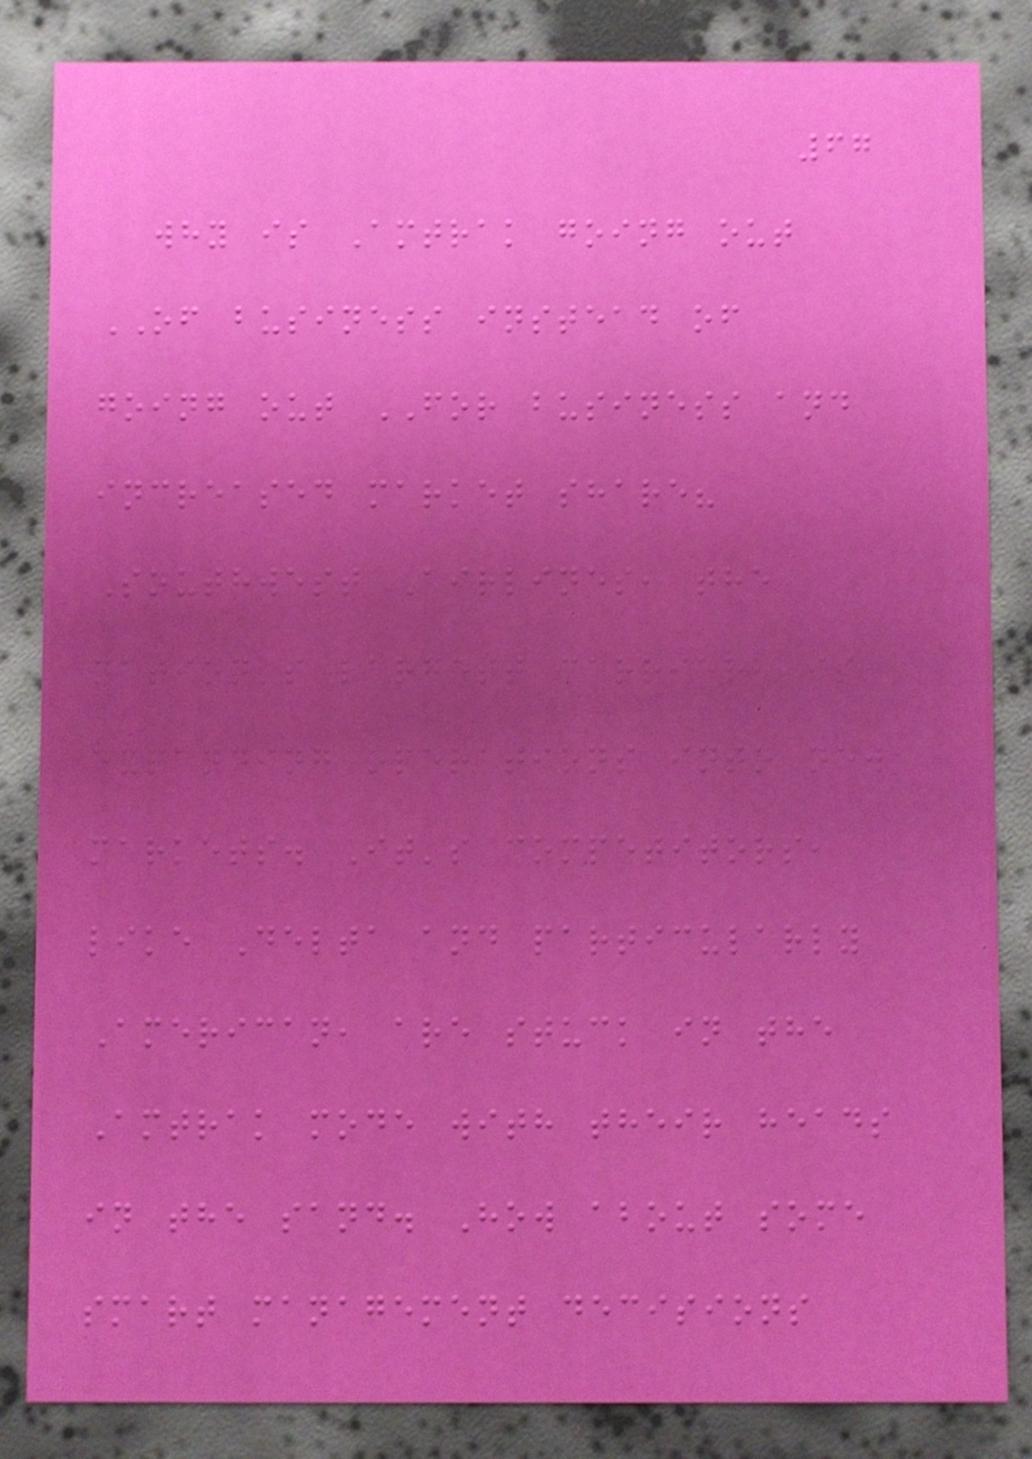67
why is Amtrak going out
OF business instead of
going out FOR business and
increased market share?
Southwest Airlines, the
nation's largest carrier, is
expanding operations into new
markets. It's competitors,
like Delta and particularly
American, are stuck in the
Amtrak mode with their heads
in the sand. How about some
smart management decisions
